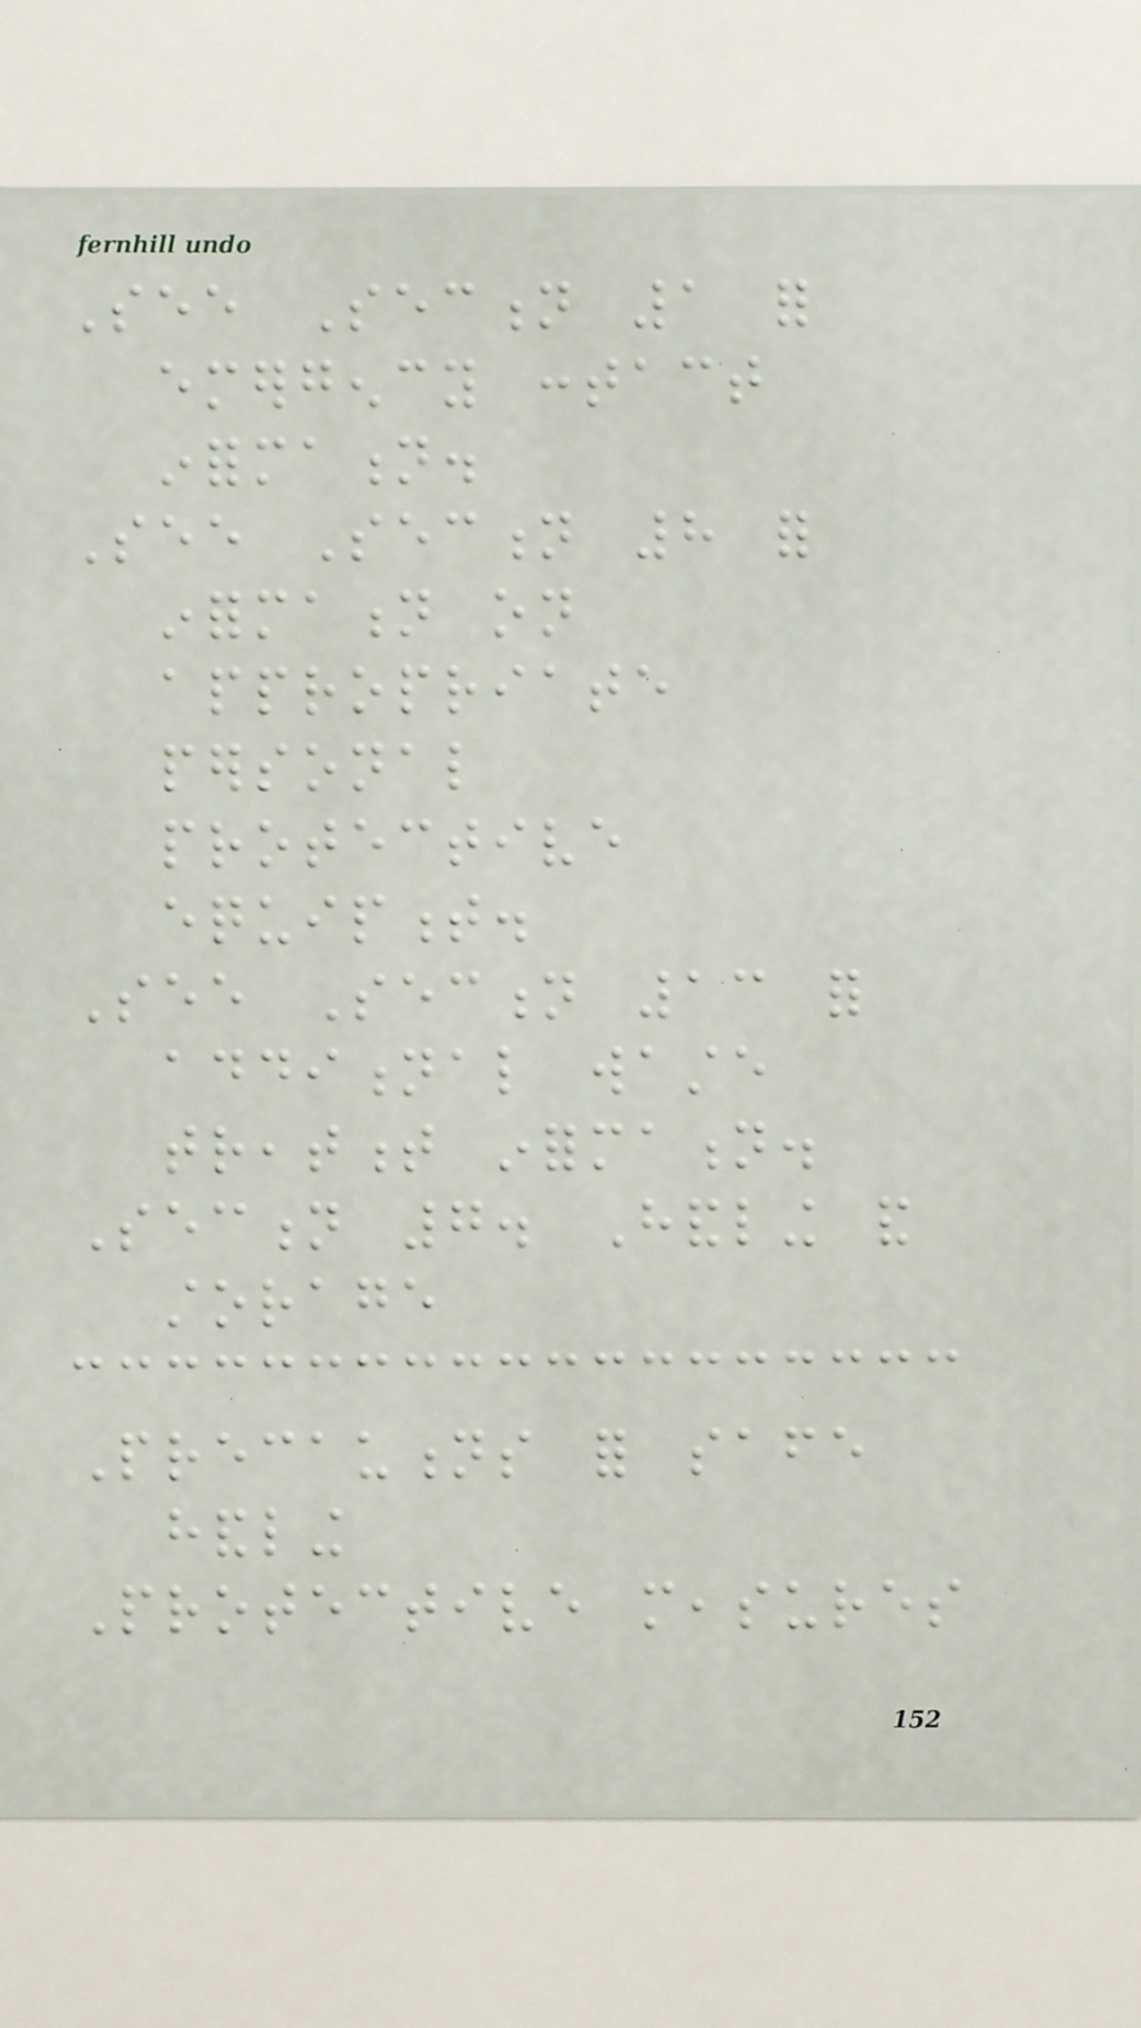See Section 1 for
emergency contact
information.
See Section 8 for
information on
appropriate
personal
protective
equipment.
See Section 13 for
additional waste
treatment information.
Section 7. Handling and
storage
Precautions for safe
handling
Protective measures
